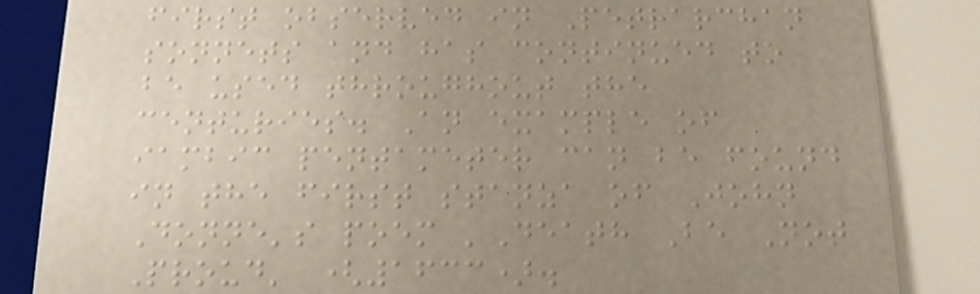first observed in Petrarchan
sonnets and has continued to
be used throughout the
centuries. An example of
iambic pentameter can be found
in the first stanza of John
Donne's poem 'Death Be Not
Proud' (1633).
